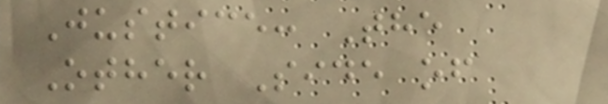Justice: The
Other Side of
